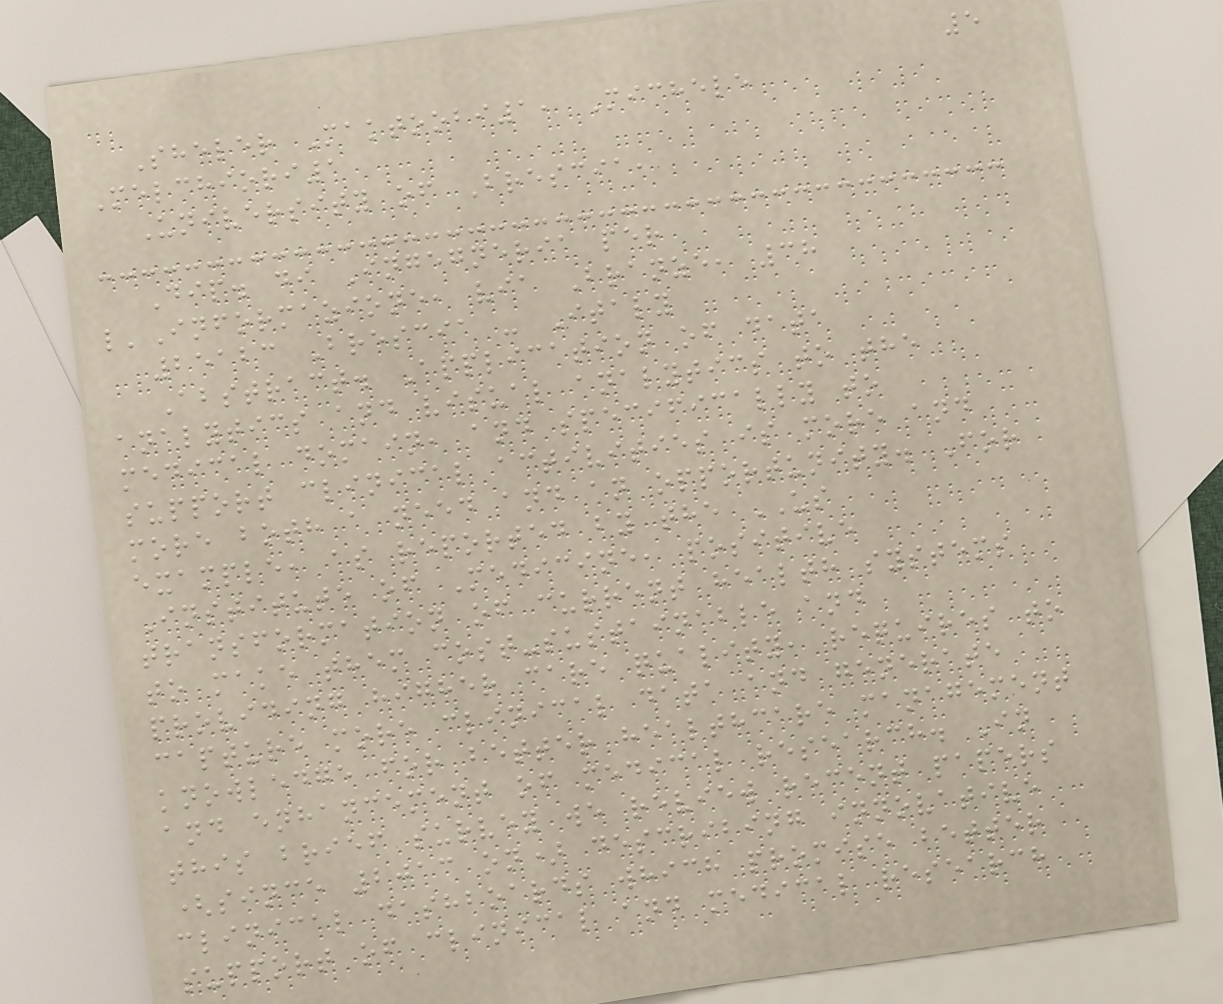5
Sheler Maktoobi1, Michele
Melchiori1
University of Brescia,
Dip. di Ingegneria per
l'Informazione, via Branze, 38
25123 Brescia - Italy
Abstract. Application of data
analytics and visual analytics to the
medical domain, and specifically to
support clinical activities is more and
more both a need and an opportunity. For
example, as reported by the US
Institute of Medicine, positive
transformation of current health systems
to make them cost-sustainable and
providing higher care quality, requires to
capture more clinical data and generate
knowledge for better healthcare management
and enhancement of medical research. In
this brief survey we review recent papers
(since 2013 on) describing innovative
clinical dashboards which promise better
support of clinical and medical research
